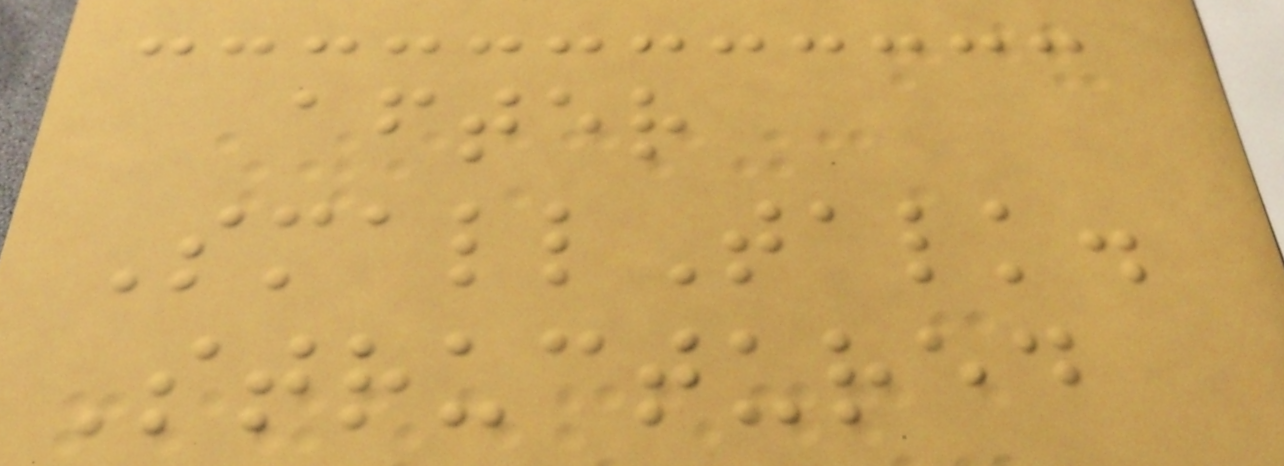after
SmallTalk.
Structured
